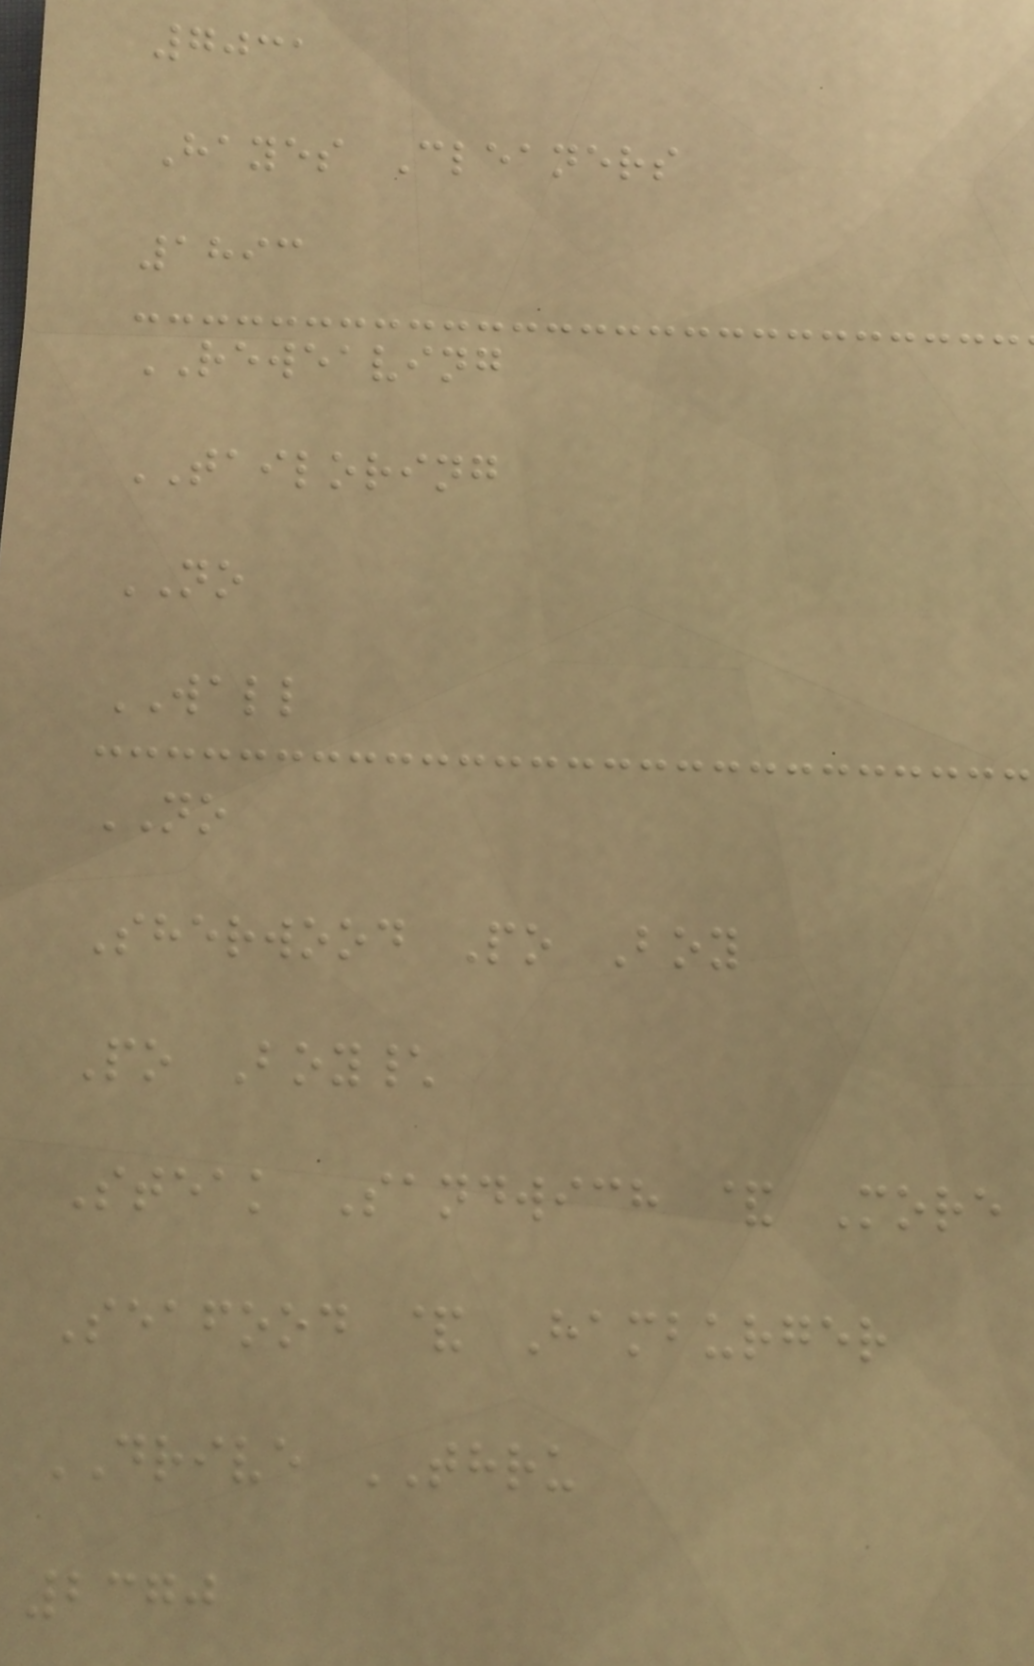7031
Hayes Cleaners
1893
REWEAVING
TAILORING
NO
WALL
NO
Sherwood Po Boy
Po Boy\
Steak Sandwich & More
Seafood & Hamburger
DRIVE THRU
2370
